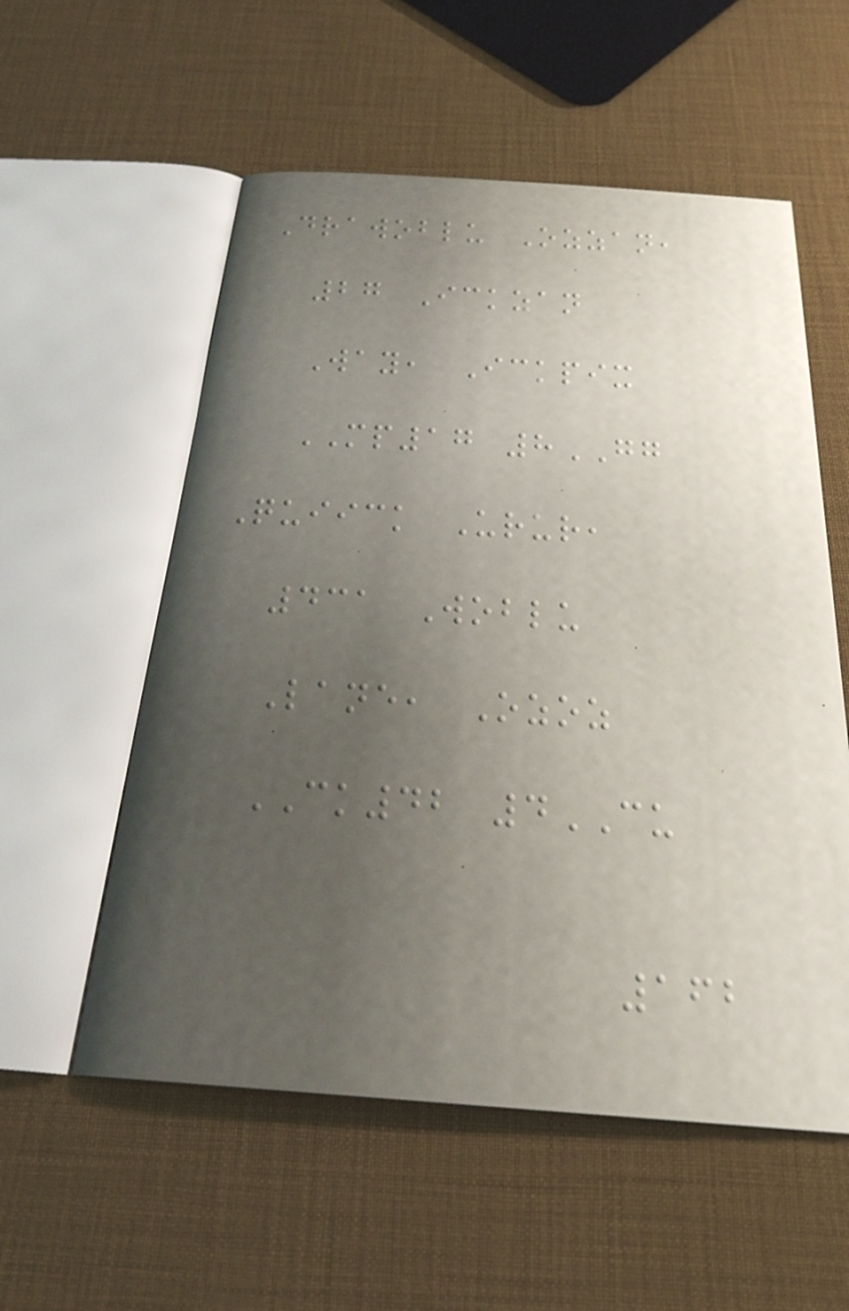Drawoblu Ozzan,
27 Ickzan
Way, Ickpix
MP17 8GG
Quiick Urur,
431 Woblu
Lane, Ozoz
CK42 4CU
162
